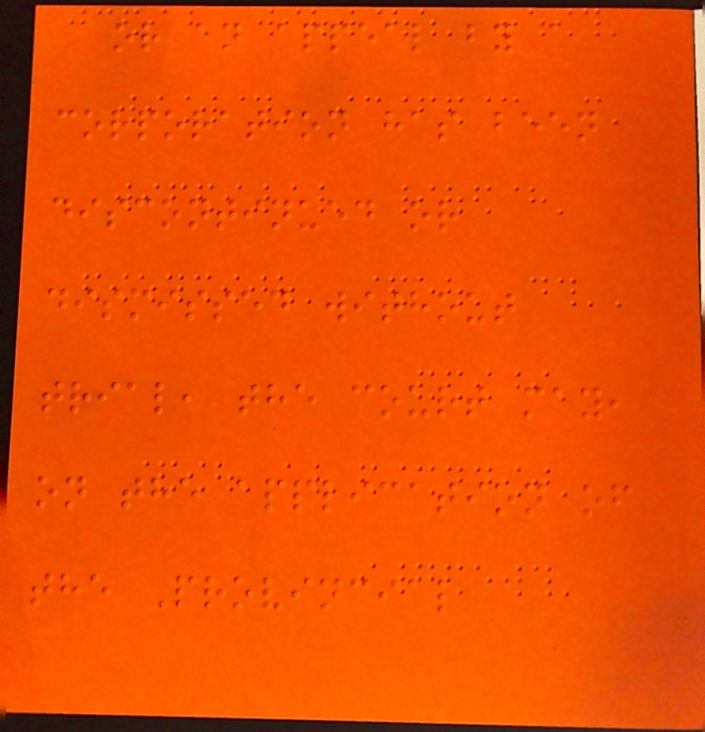or an appeal by a
corporation has been
discontinued or
dismissed without
trial, the court may,
on the application of
the Provincial
